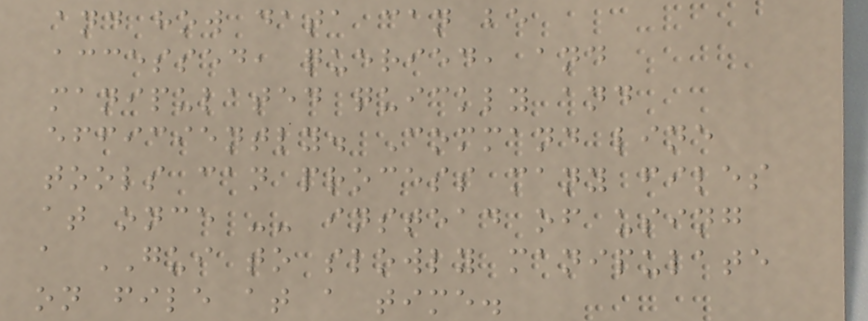and how data can be
accessed, queried, and
manipulated quickly and
efficiently. Command line
tools can process many files
at once -- instead of using
a GUI to slowly manipulate
on file at a time.
